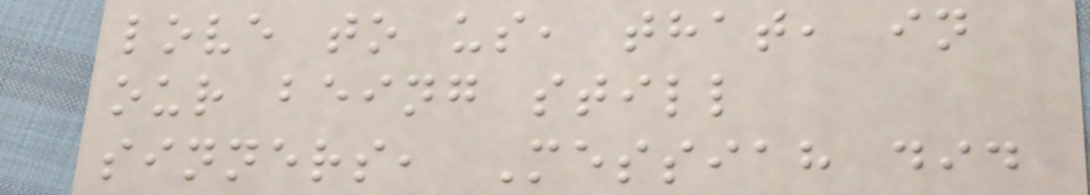love to us, that, in
our being still
sinners, Messiah did
